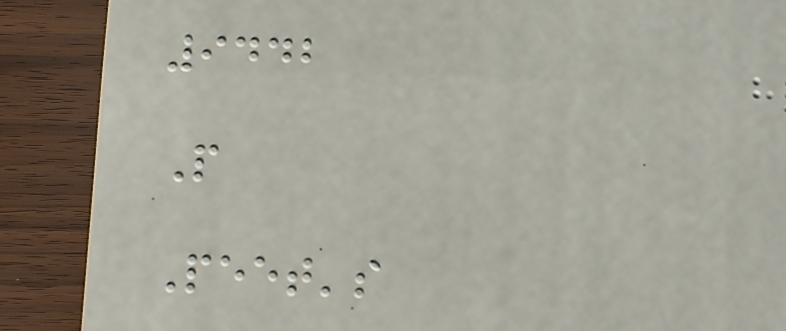9442
P
Peet's
